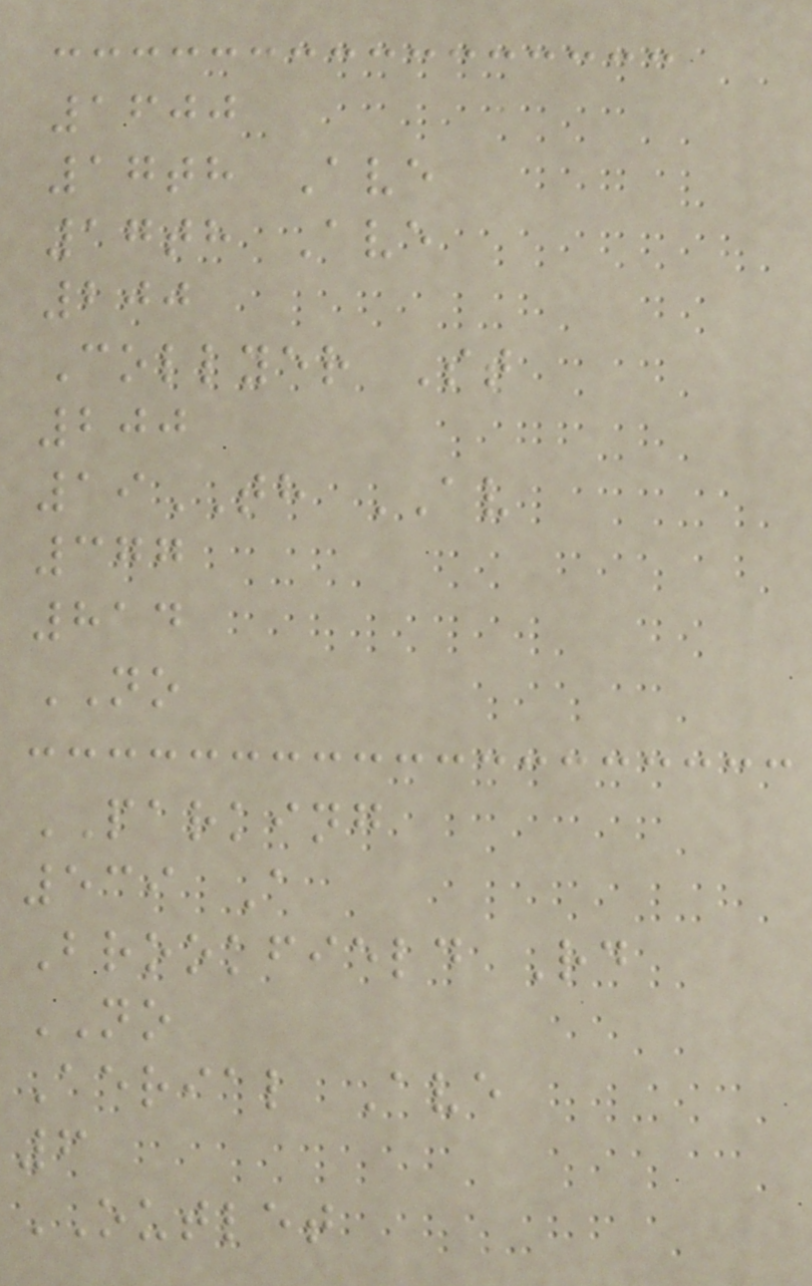1600
17th Ave
17th Ave
200
Collyer St
200
19TH AV
377
814
NO
PARKING
539 A
Brookfield Rd
NO
Aerial Ave
6
OUTLET
